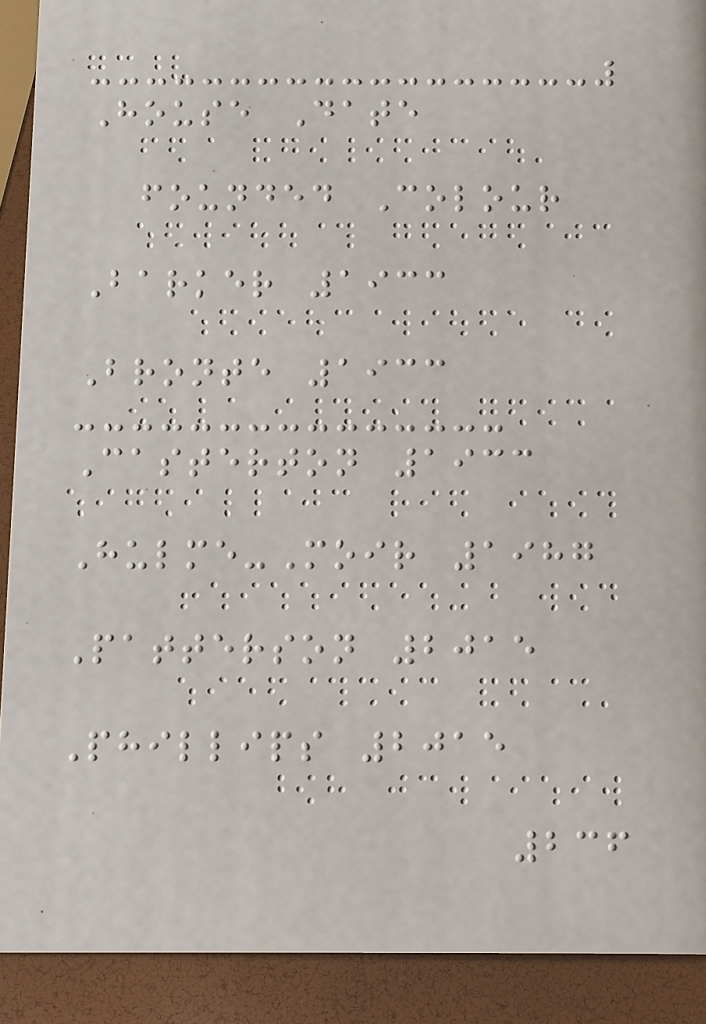House Date
founded Colour
Barker 1933
Bronte 1933
Casterton 1933
Hulme-Moir 1987
Patterson 2015
Phillips 2015
236
